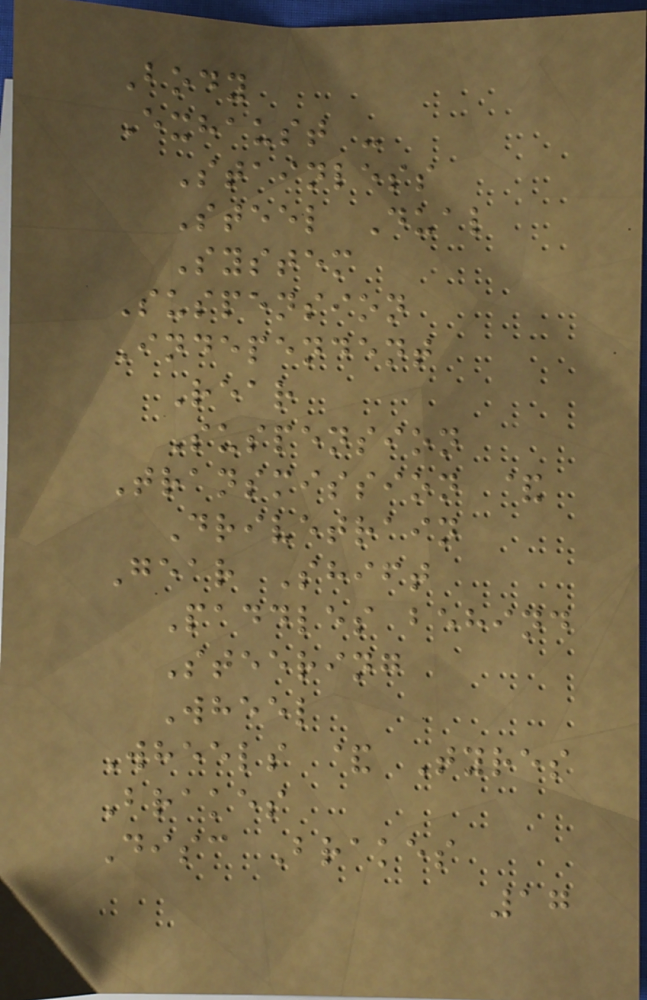Body
Exhaust -
Stainless
Steel Dual
System
Suspension
Independent
Rear
Suspension
Transmission &
Drivetrain
Gear Shift
Paddles behind
Steering
Wheel
Wheels & Tyres
Brakes
Disc Brakes
17
